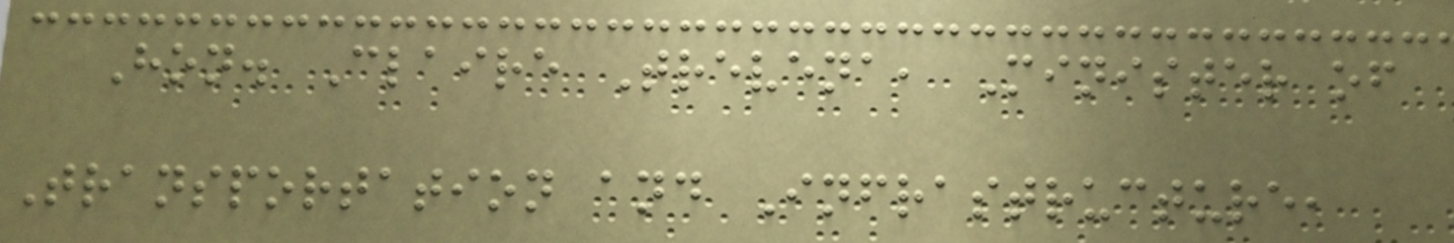Hon. Claire Trevena, Minister of
Transportation and Infrastructure,
